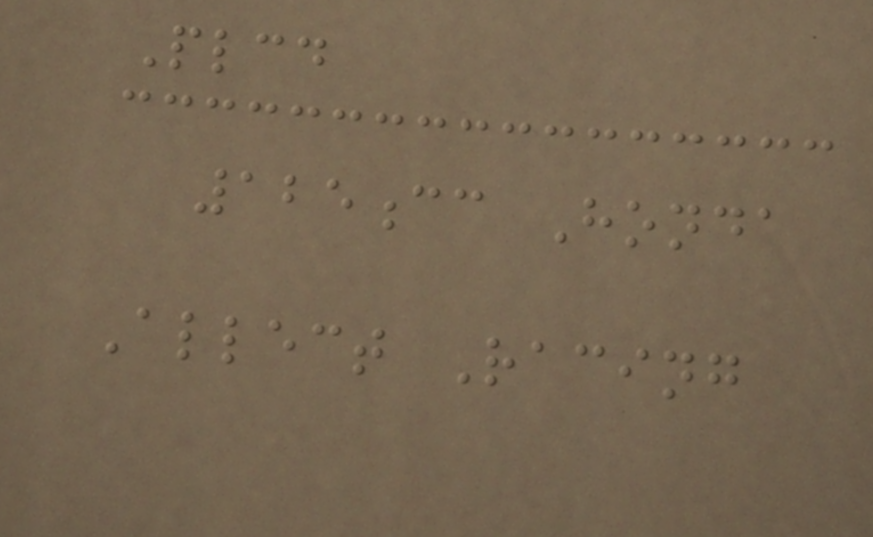Plcd
125cc Honda
Allect Racing
